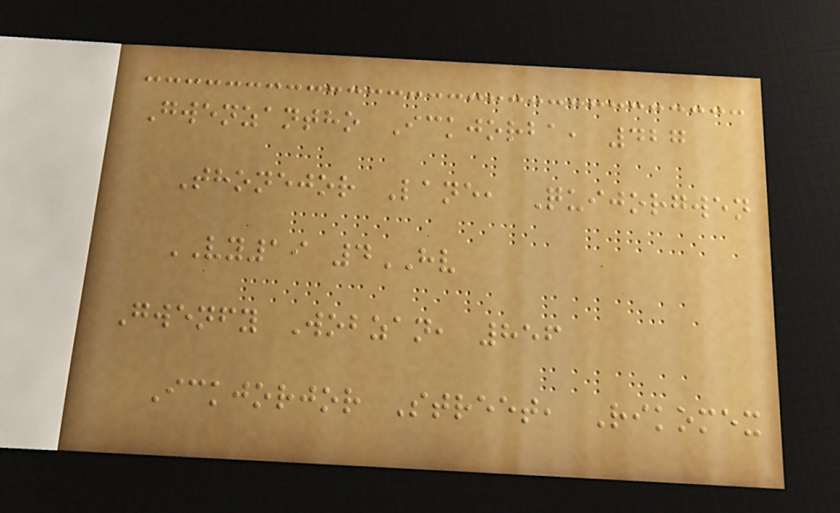Gwenzantho Ickjorba, 427
Thonejor Lane, Quijorgwen
VY19 4HV
Gwenfy Wobzan, 856
Ickjorjor Street, Rikomex
